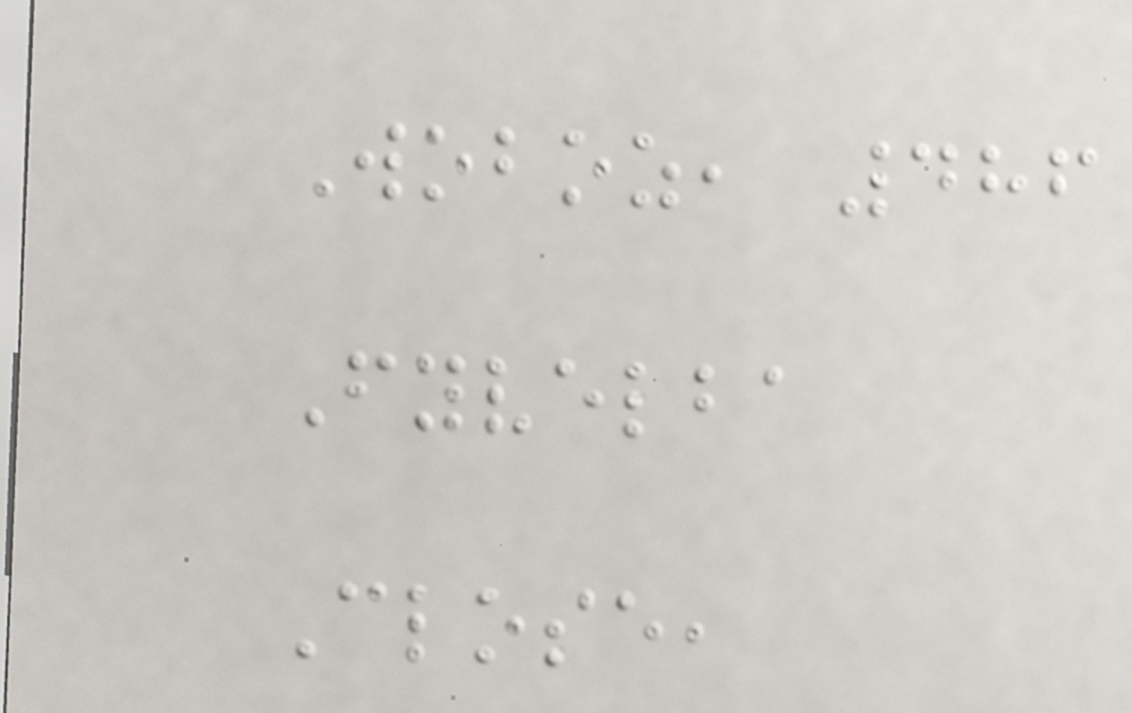Woboz, 486
Fyvelba
Close,
